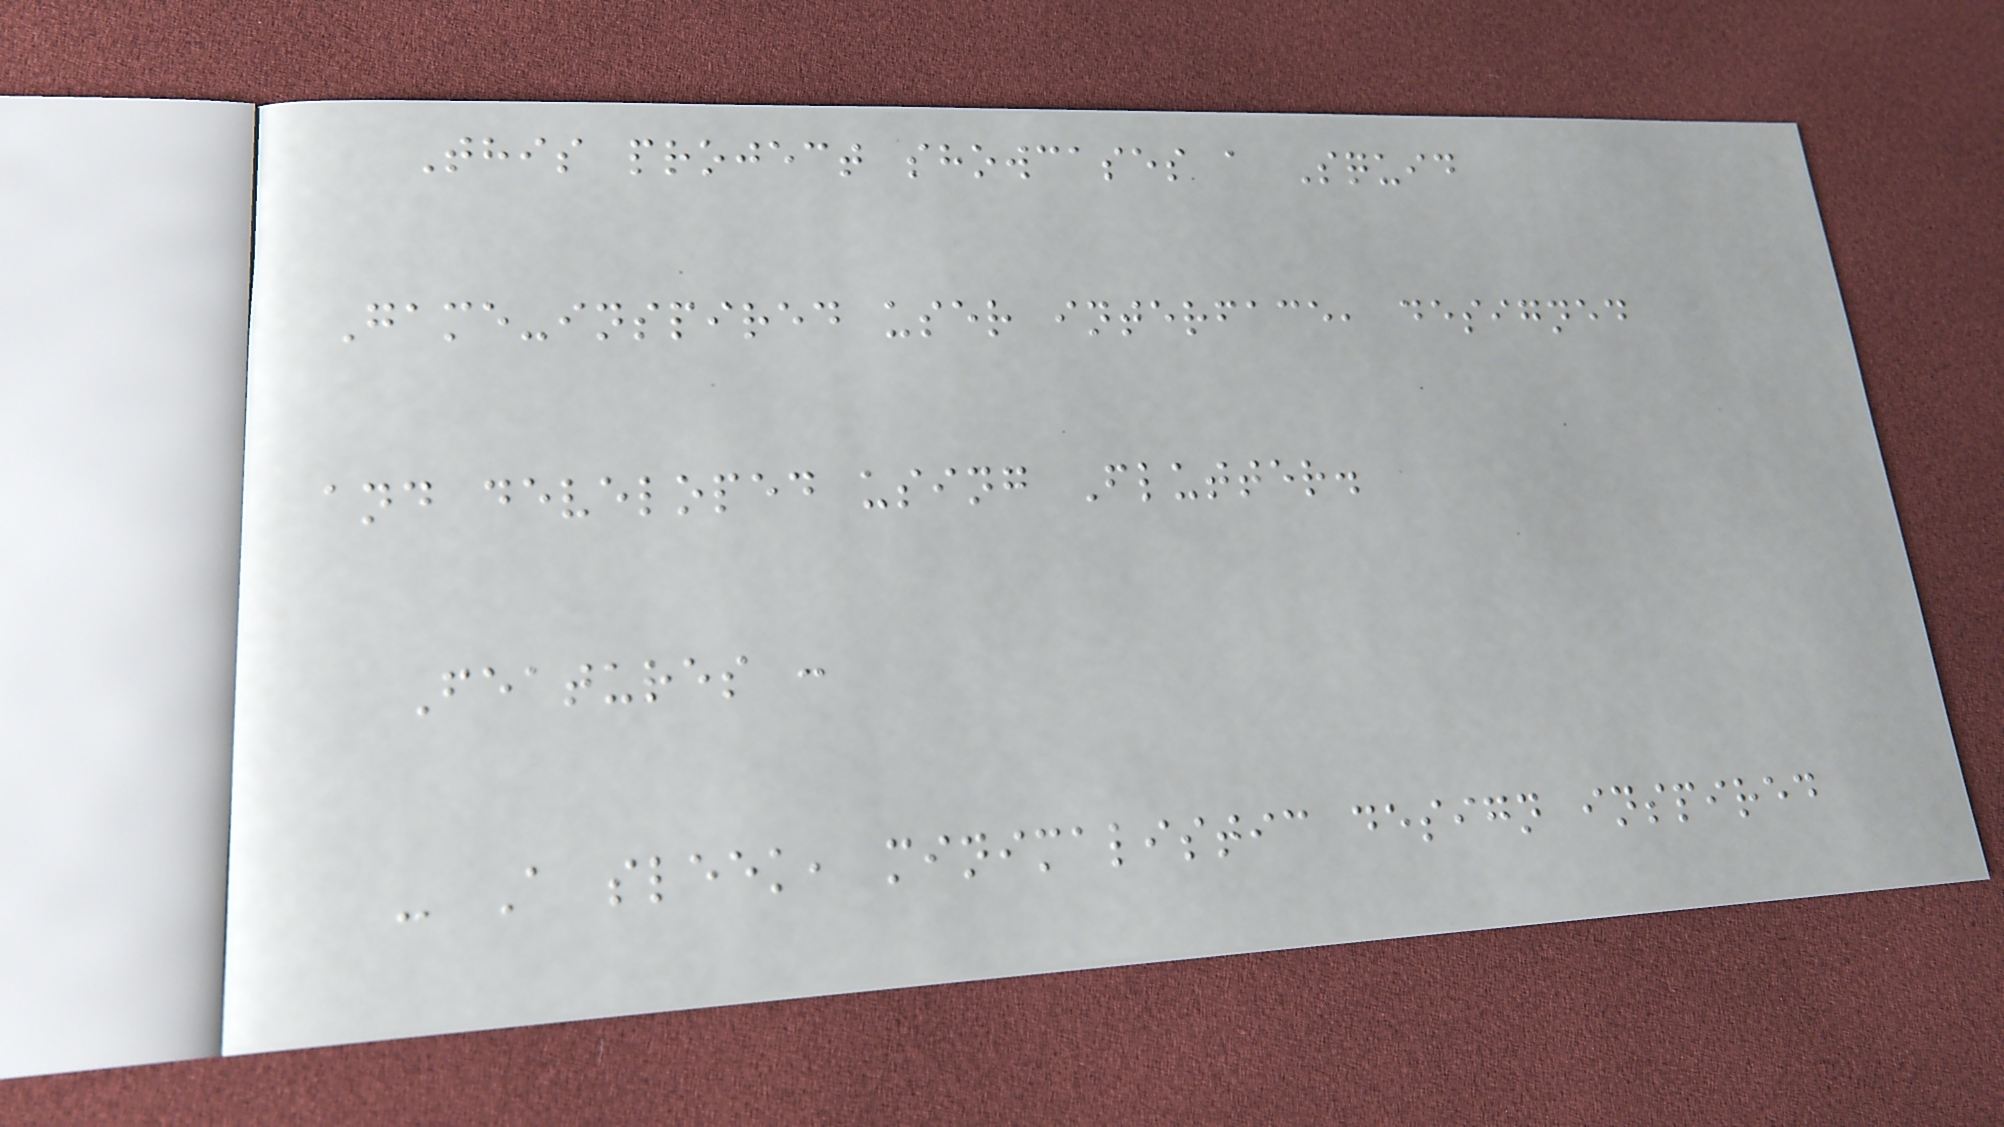This project showcases a Squid
Game-inspired user interface, designed
and developed using Flutter.
Features :
- A sleek, minimalistic design inspired
